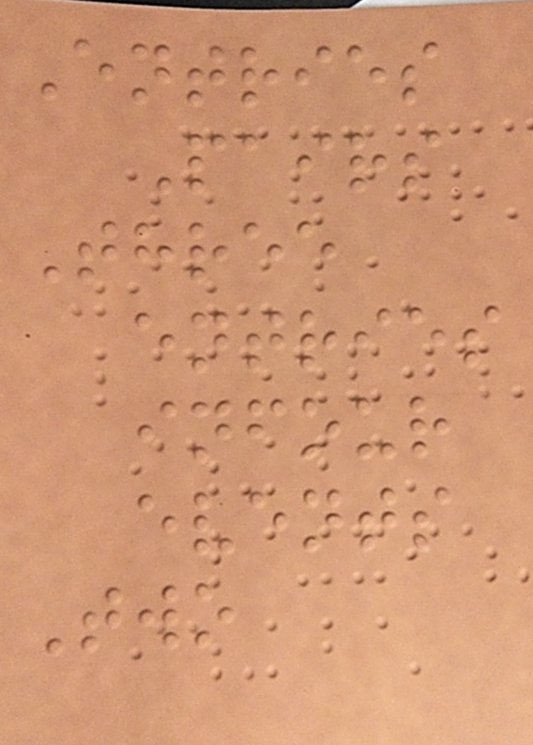Entries
Pairs
Three
entries
infour
events
Two
